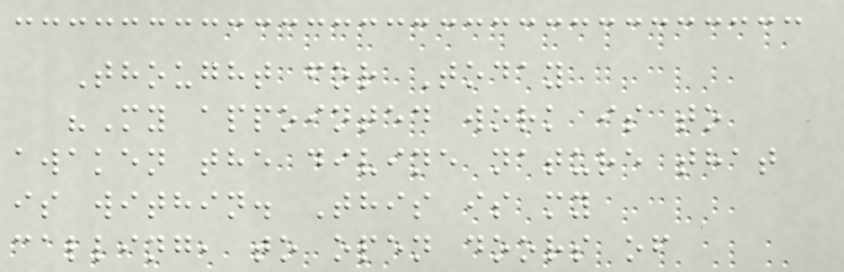Thought for Today
"My appointed work is to
awaken the divine nature that
is within. This is my
calling, to open doors of
